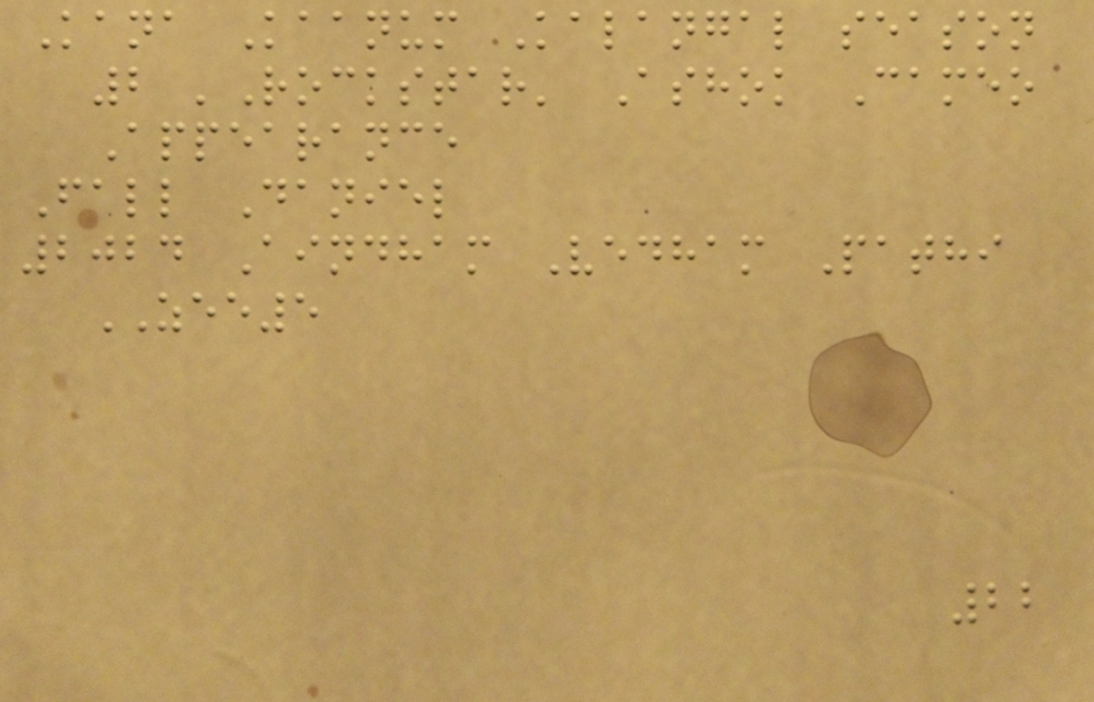Kana Kaanum Kalangal season
2 'Rockstar' Ashok Cameo
Appearance
Fall Daniel
2024 Aindham Vedham Pathi
ZEE5
22
